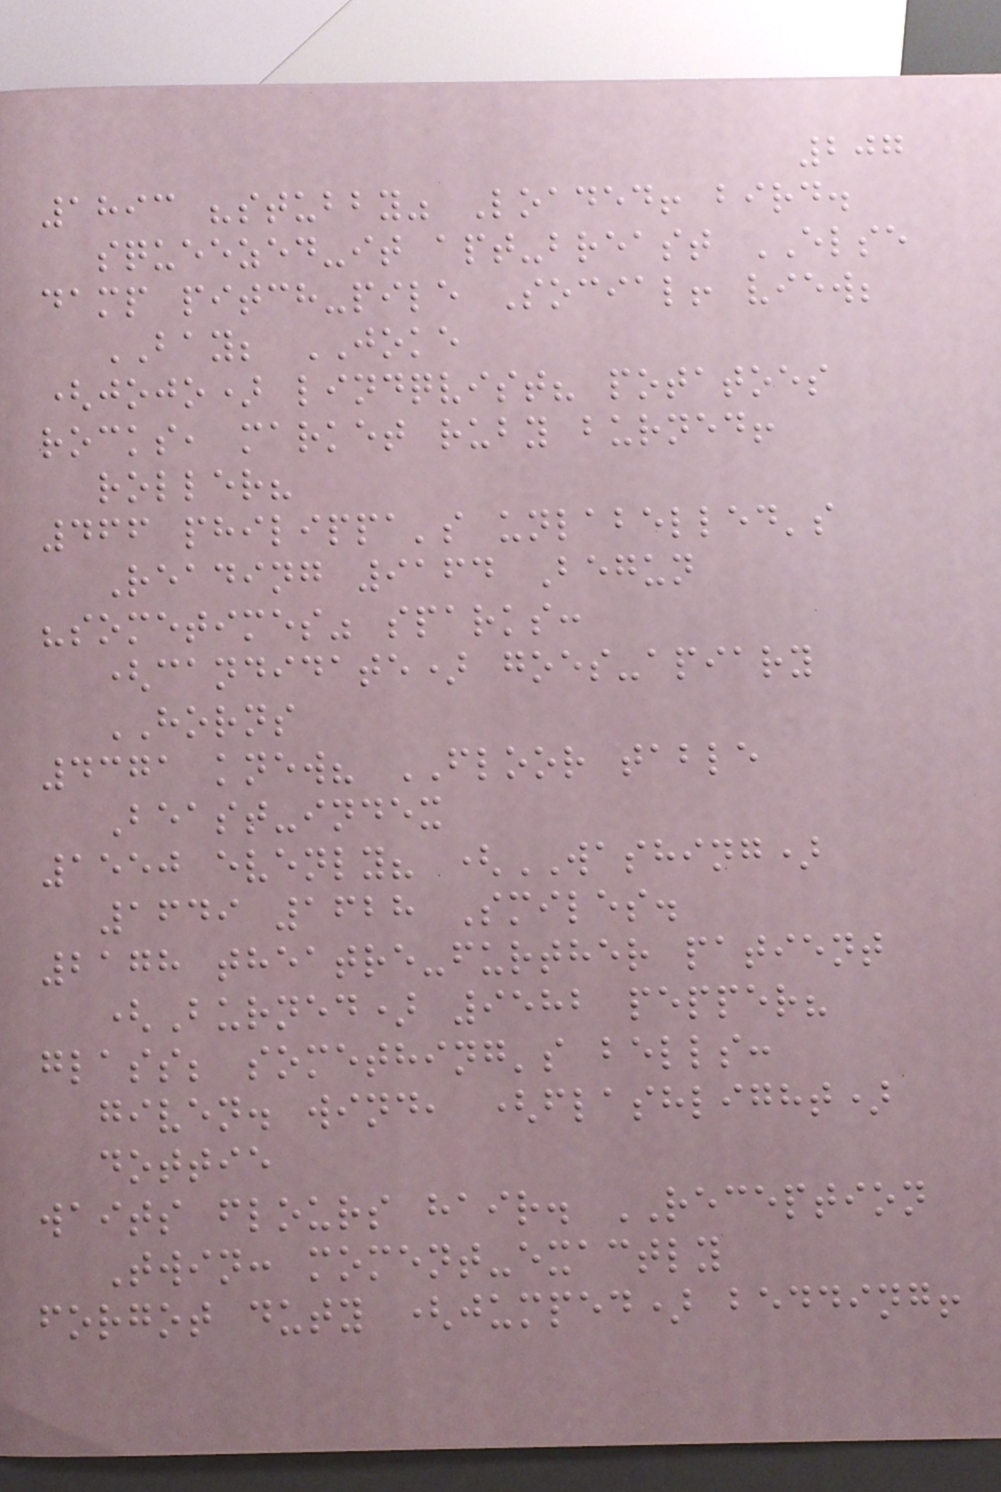207
1893 "stubby" Loaded! bird.
squeezed-it apt-breast ELSE
damp pitch-pile Social! view;
BAY; JOKE
(jojo) lindqvist? potatoes
rocks, market ruby burned!
roller?
466 philippa's unlabelled's
Reading 9164 Begun
"sometimes" sparks:
(candidate) goes-apiary
HORNS
4371 knew? FLOOR table
Beast-index
1550 evenly? (WASHING)
1649 1628 Smiles.
2178 theatre-further patient
(Burned) 9582 pepper?
glass; something's bells:
given. wind, (flashlight)
dottie
waits flours hair. RECEPTION
Twin: moment-exactly
forgot duty (jumped) bedding!
